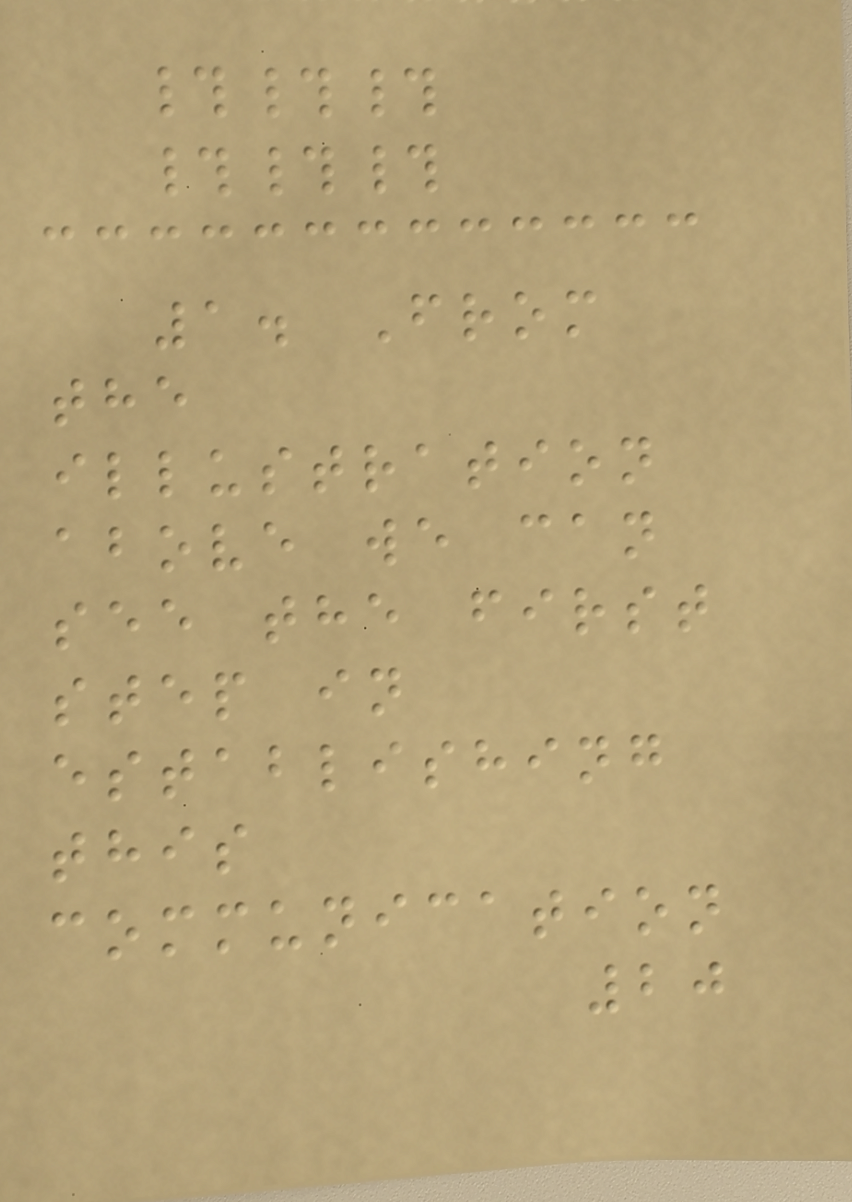###
###
1. From
the
illustration
above we can
see the first
step in
establishing
this
communication
20
